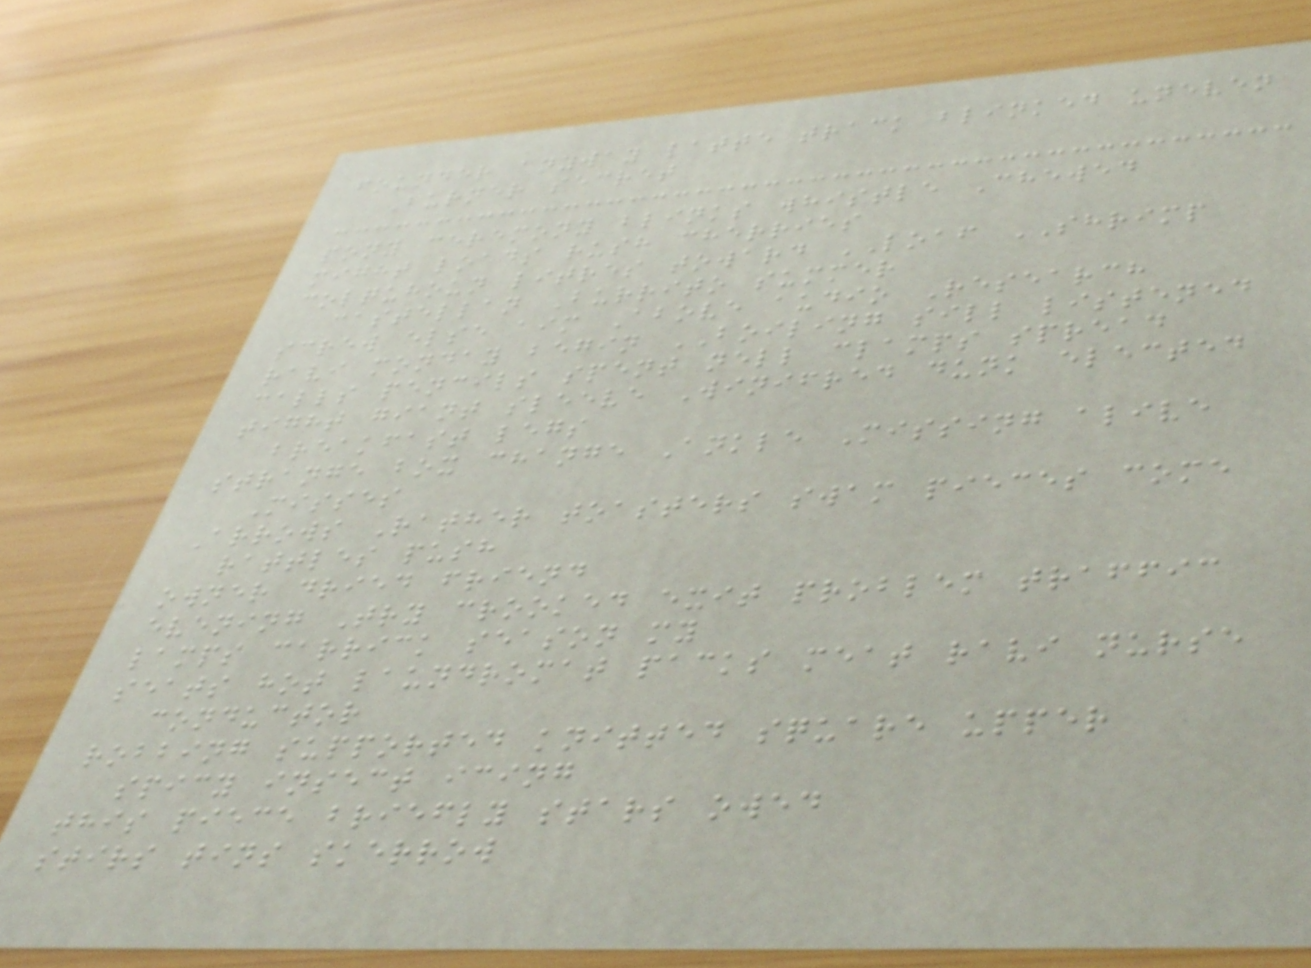founder anyway latte track blinked uneven
Burner secret
pony ceremony blinks whistle Chewed
might loads rush cherries
colquhoun litres toward LOAF SHRIMP
castellan Burrito summer
screw else aim Above audio Research
ravi monday begin BOILING sill listened
calls pencils spent nell clamps spread
tight giant sleeve Winifred dunk elected
breakfast legs
strange box change Ankle Missing alive
Misses
Arrows Rather toasters swam pieces come
rattles push
owner dried friend
evening Try crooked exit problem traffic
lamps carrick season my
seats hot laundromat packs meat ravi nurse
conductor
robbing supported knitted square upper
spicy insect icing
this piece briefly stars owed
stirs tins skerrow
